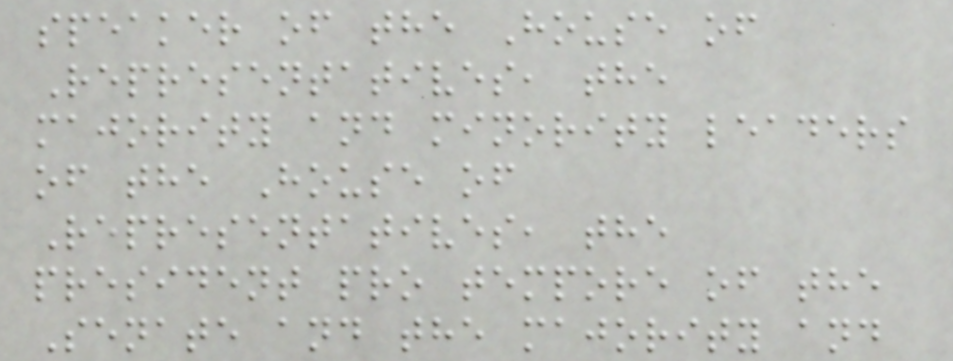speaker of the House of
Representatives, the
majority and minority leaders
of the House of
Representatives, the
president pro tempore of the
Senate and the majority and
